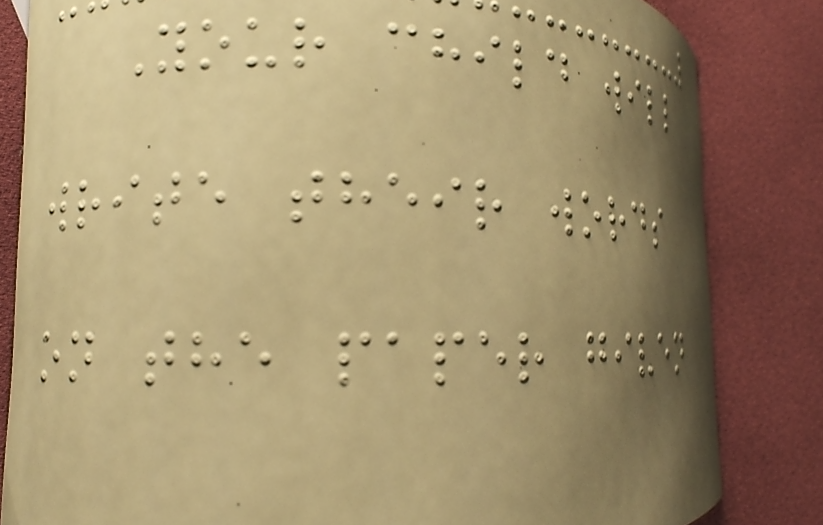Your child will
write their words
on the paper given
